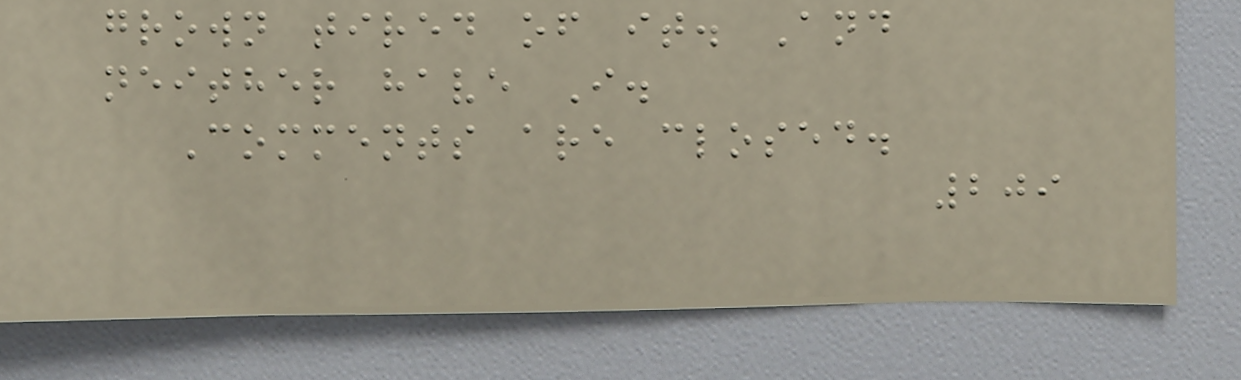grown tired of it. And
neither have I.
Comments are closed.
209
